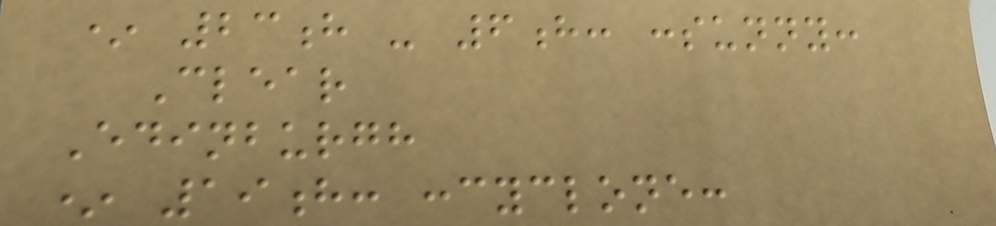* 23h - 6h: :sunny:
Clear
Edinburgh
* 19h: :cyclone:
